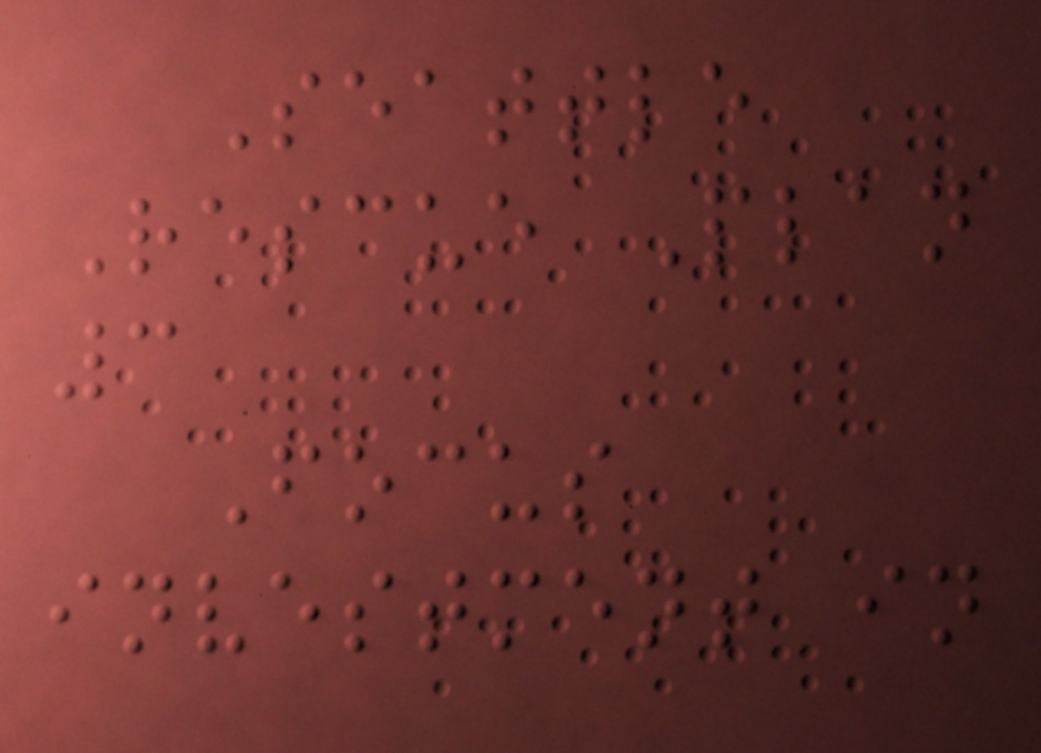Seattle
Rescue Plan
3
Focus
investment in
